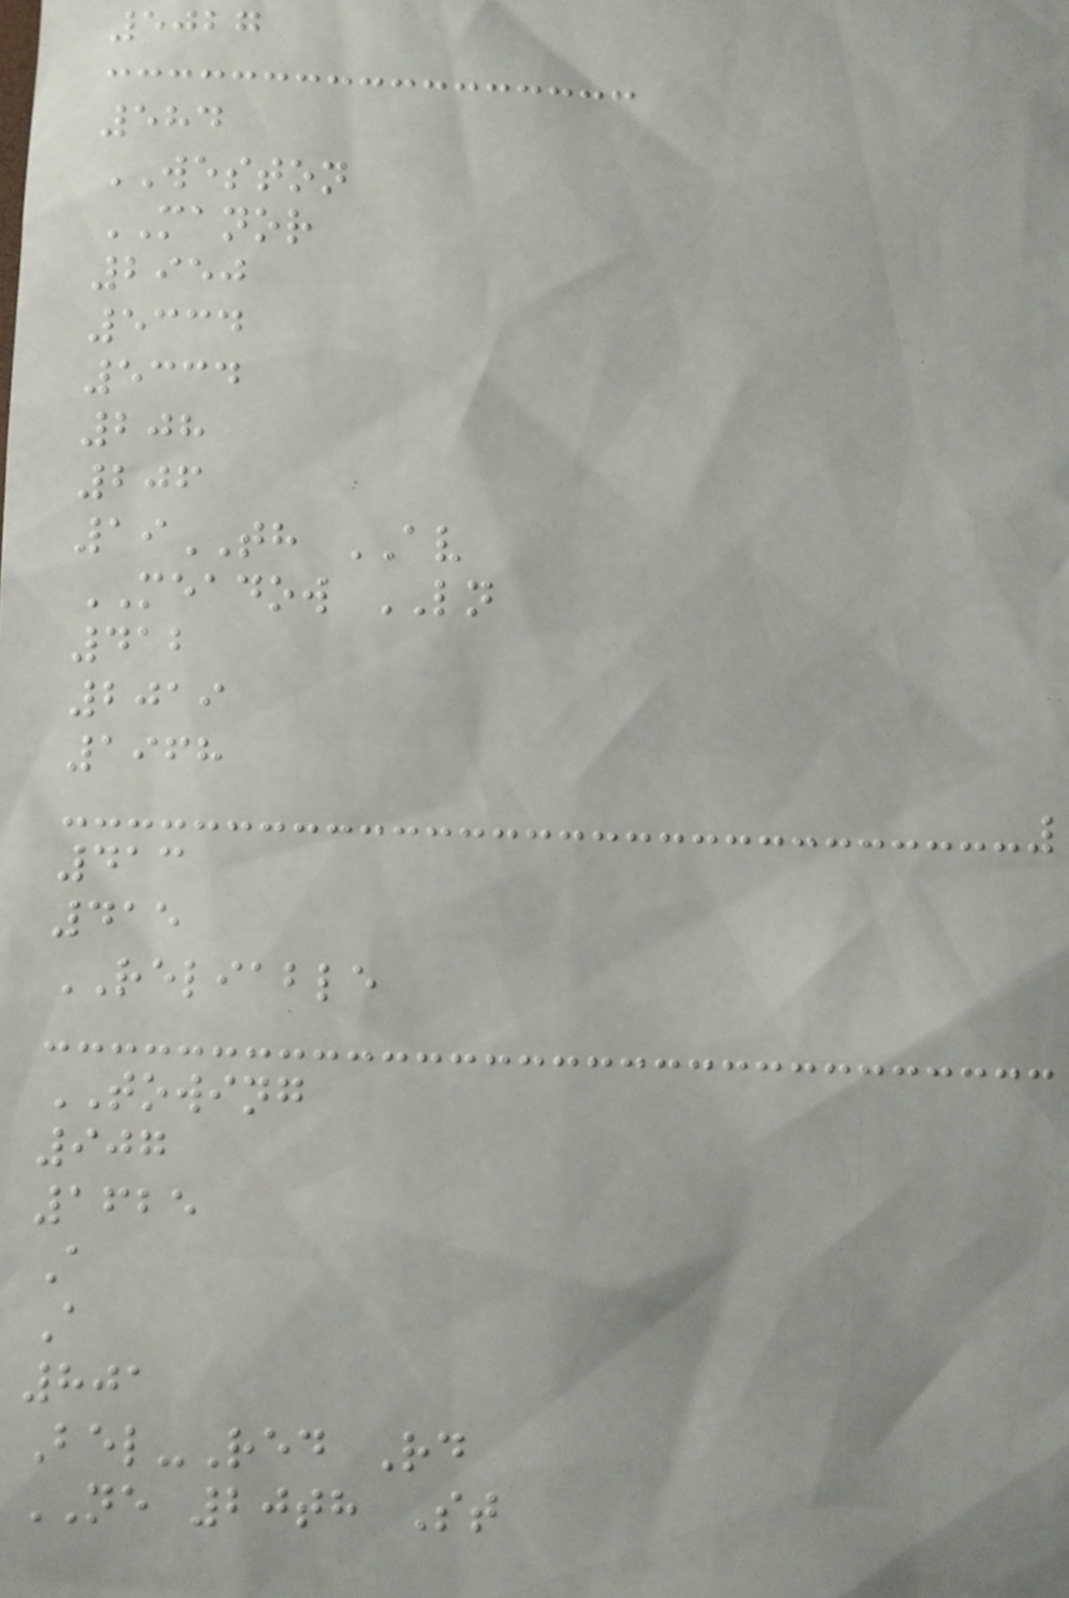5027
584
WESTON
MANOR
2950
5334
5334
208
206
19TH AV
MEADOW LN
412
2019
1968
413
415
RELIABLE
TOWING
907
1625
A
A
801
Bel-Red Rd
NE 20th St
